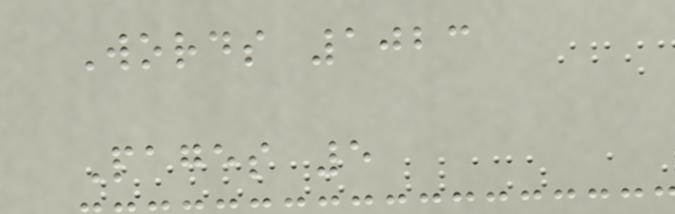Words 1023
Pages 5
